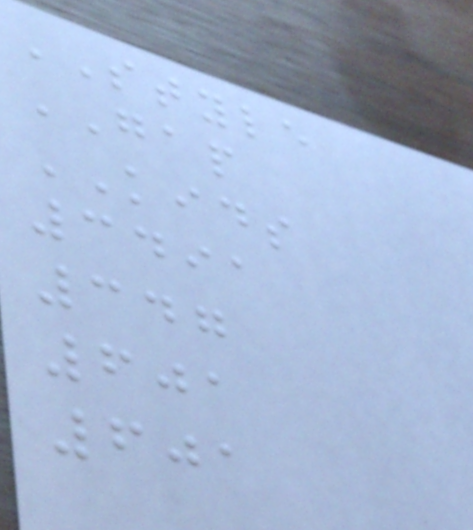STYLE
GAP
KIDS
3491
347
601
601
